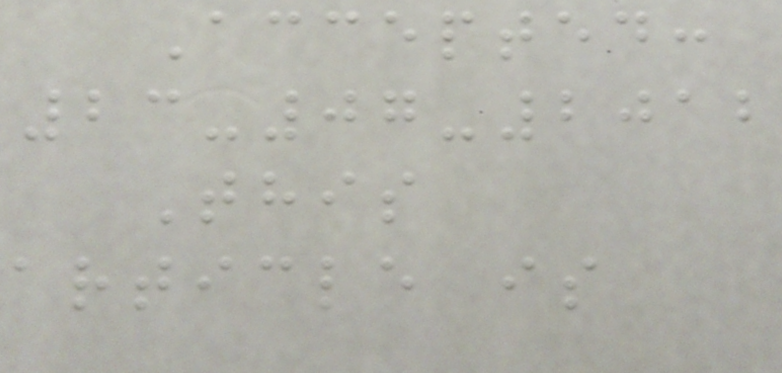Accepted:
23-07-2012
This
article is
